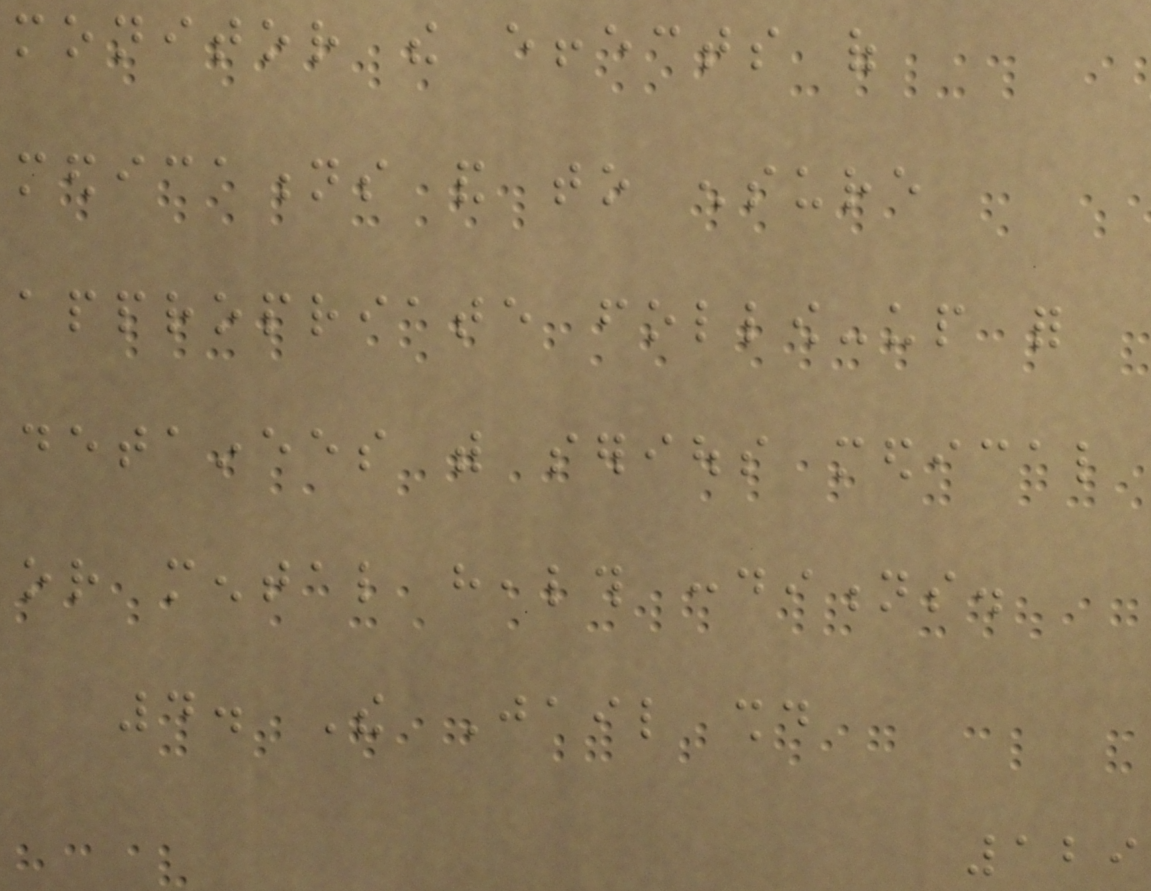monitor the effects of
medications and to ensure
appropriate follow-up for
detainees with serious medical
or mental health conditions.
4. The Jail should
129
